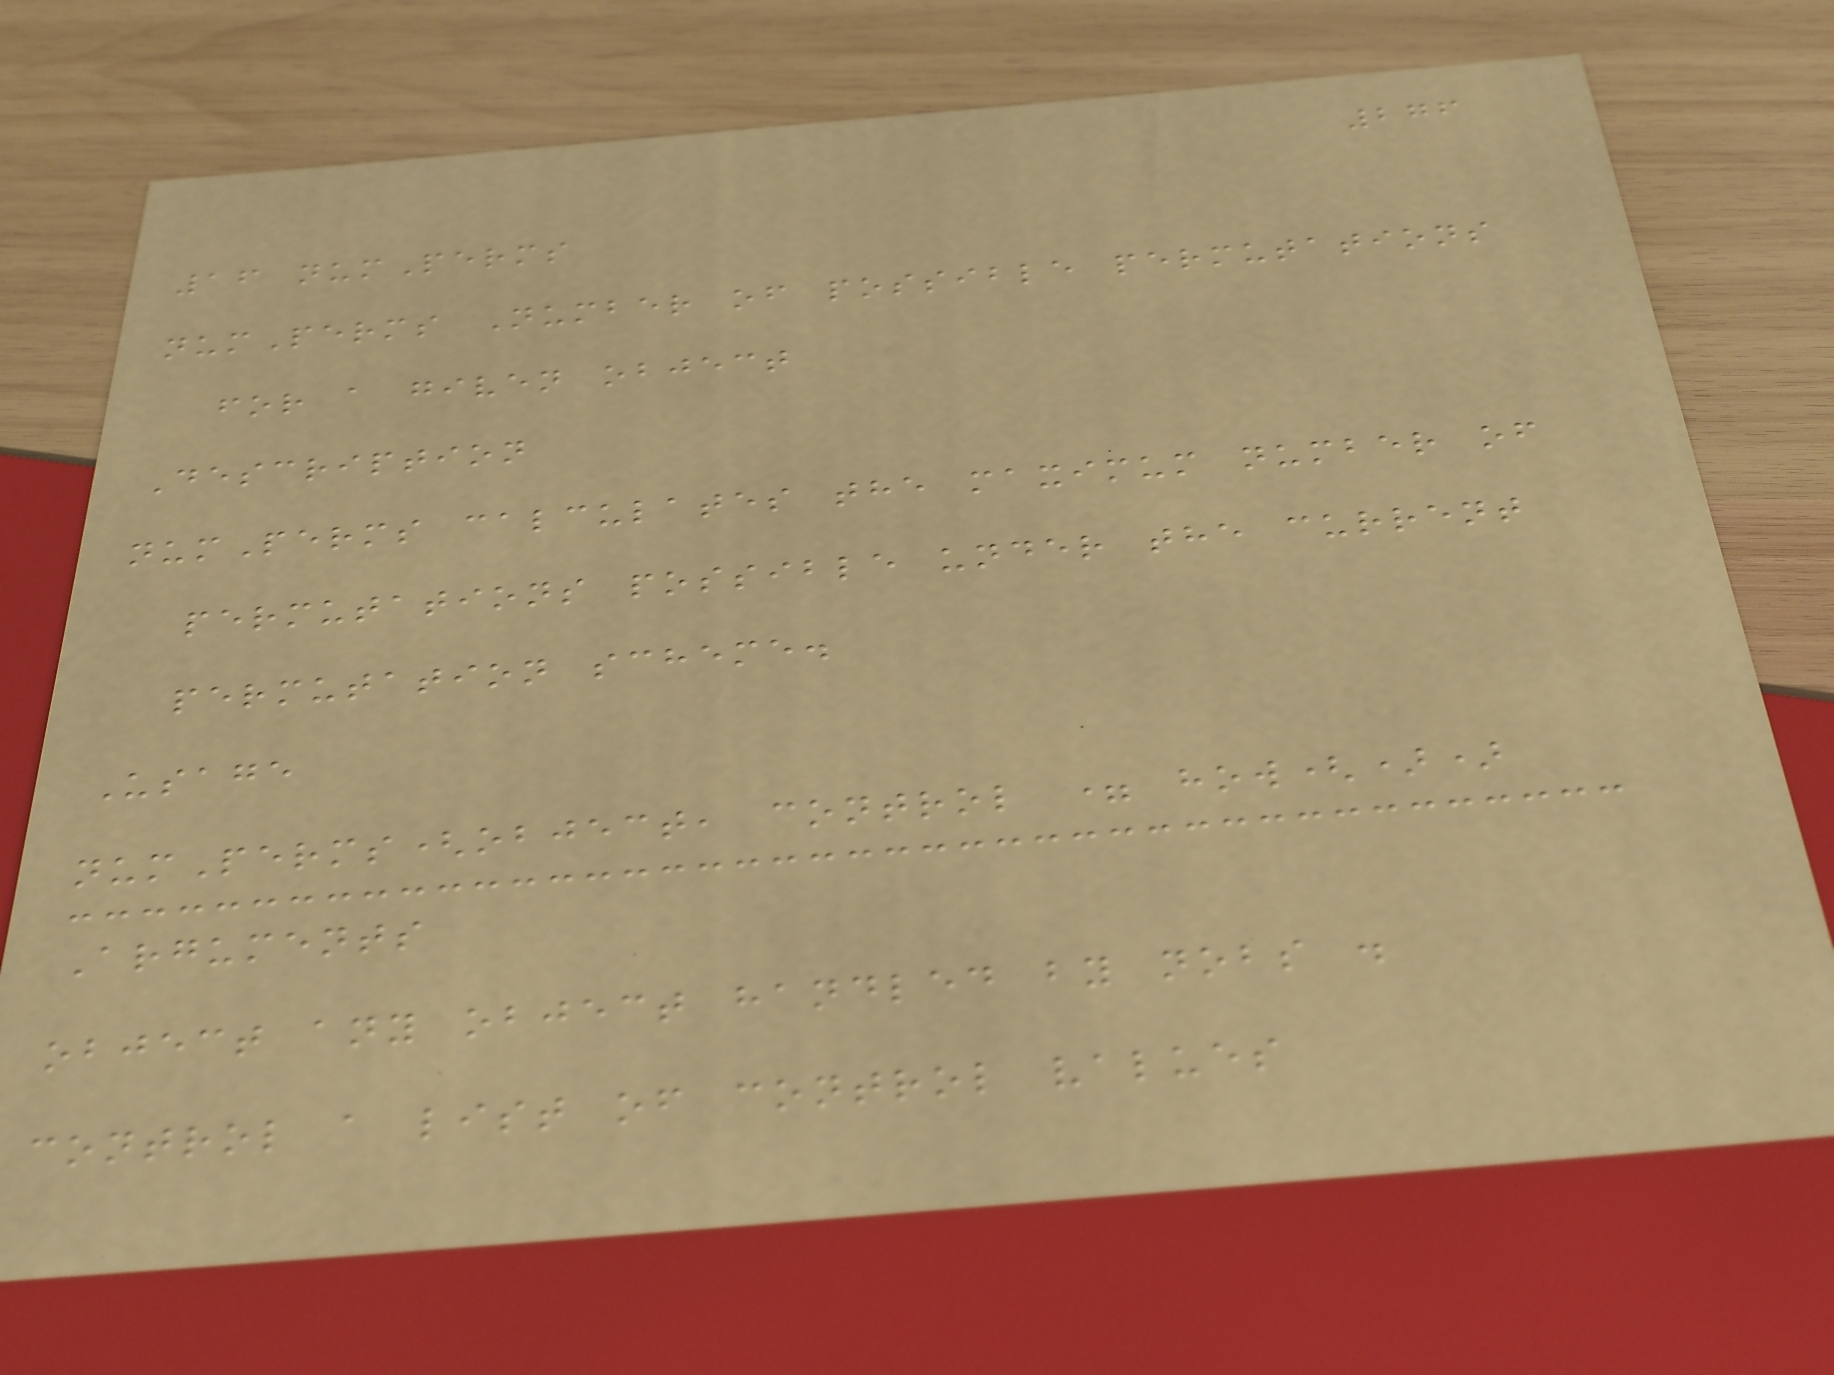276
16 numPerms
numPerms Number of possible permutations
for a given object
Description
numPerms calculates the maximum number of
permutations possible under the current
permutation scheme.
Usage
numPerms(object, control = how())
Arguments
object any object handled by nobs .
control a list of control values
